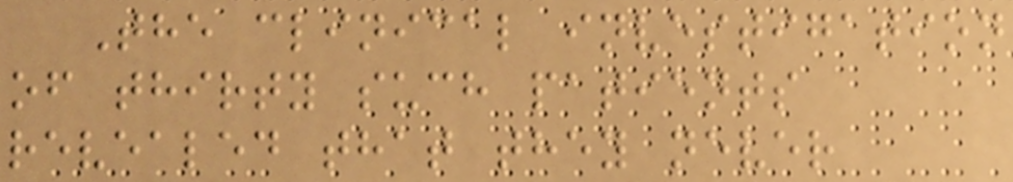The clinical investigation
of thirty such patients
revealed that they never
